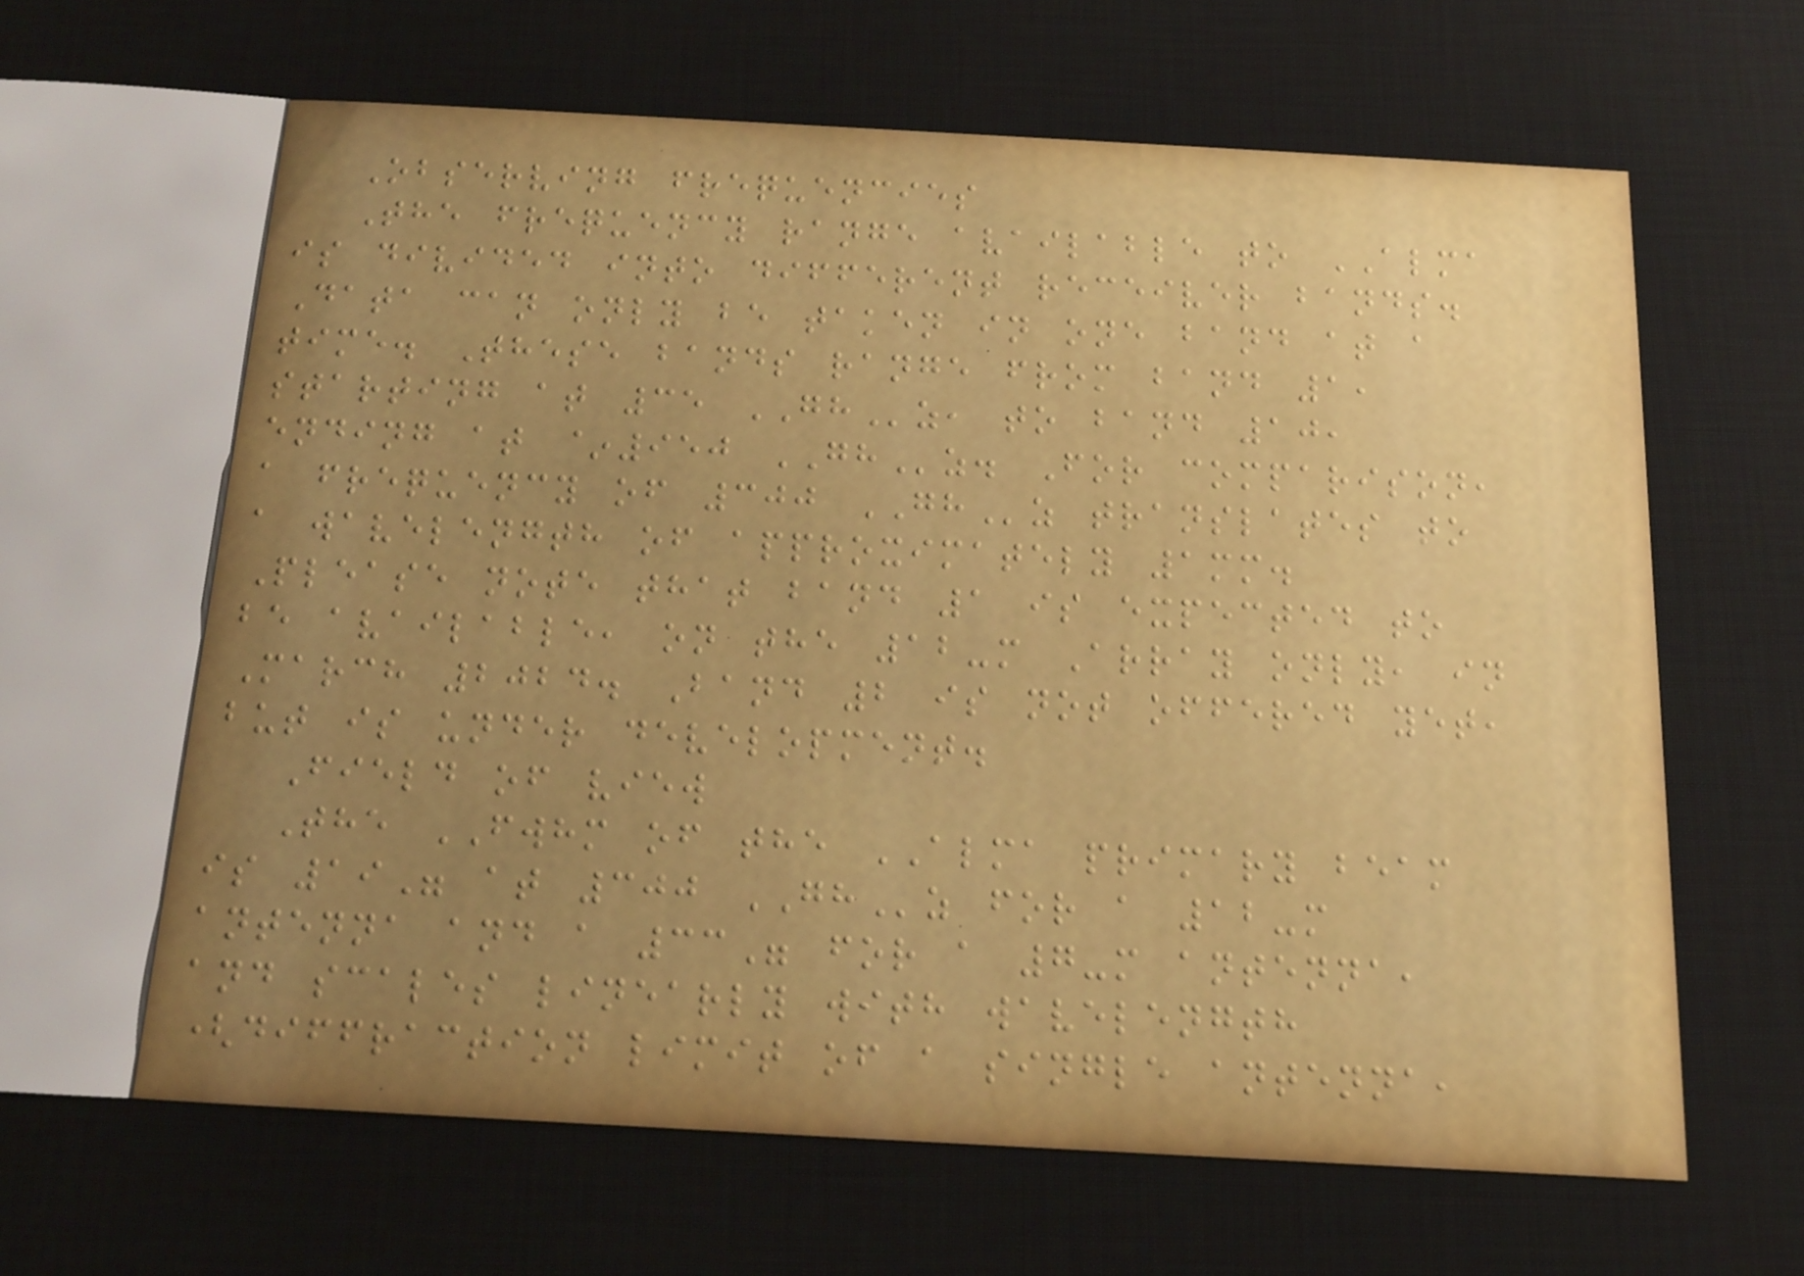Observing frequencies
The frequency range available to ALMA
is divided into different receiver bands.
Data can only be taken in one band at a
time. These bands range from band 1,
starting at 35 GHz, to band 10,
ending at ~950 GHz. For comparison,
a frequency of 300 GHz translates to
a wavelength of approximately 1mm.
Please note that band 1 is expected to
be available, on the 12-m Array only, in
March 2024. Band 2 is not offered yet,
but is under development.
Field of view
The FWHM of the ALMA primary beam
is 19" at 300 GHz for a 12-m
antenna and a 33" for a 7-m antenna,
and scales linearly with wavelength
(diffraction limit of a single antenna,
